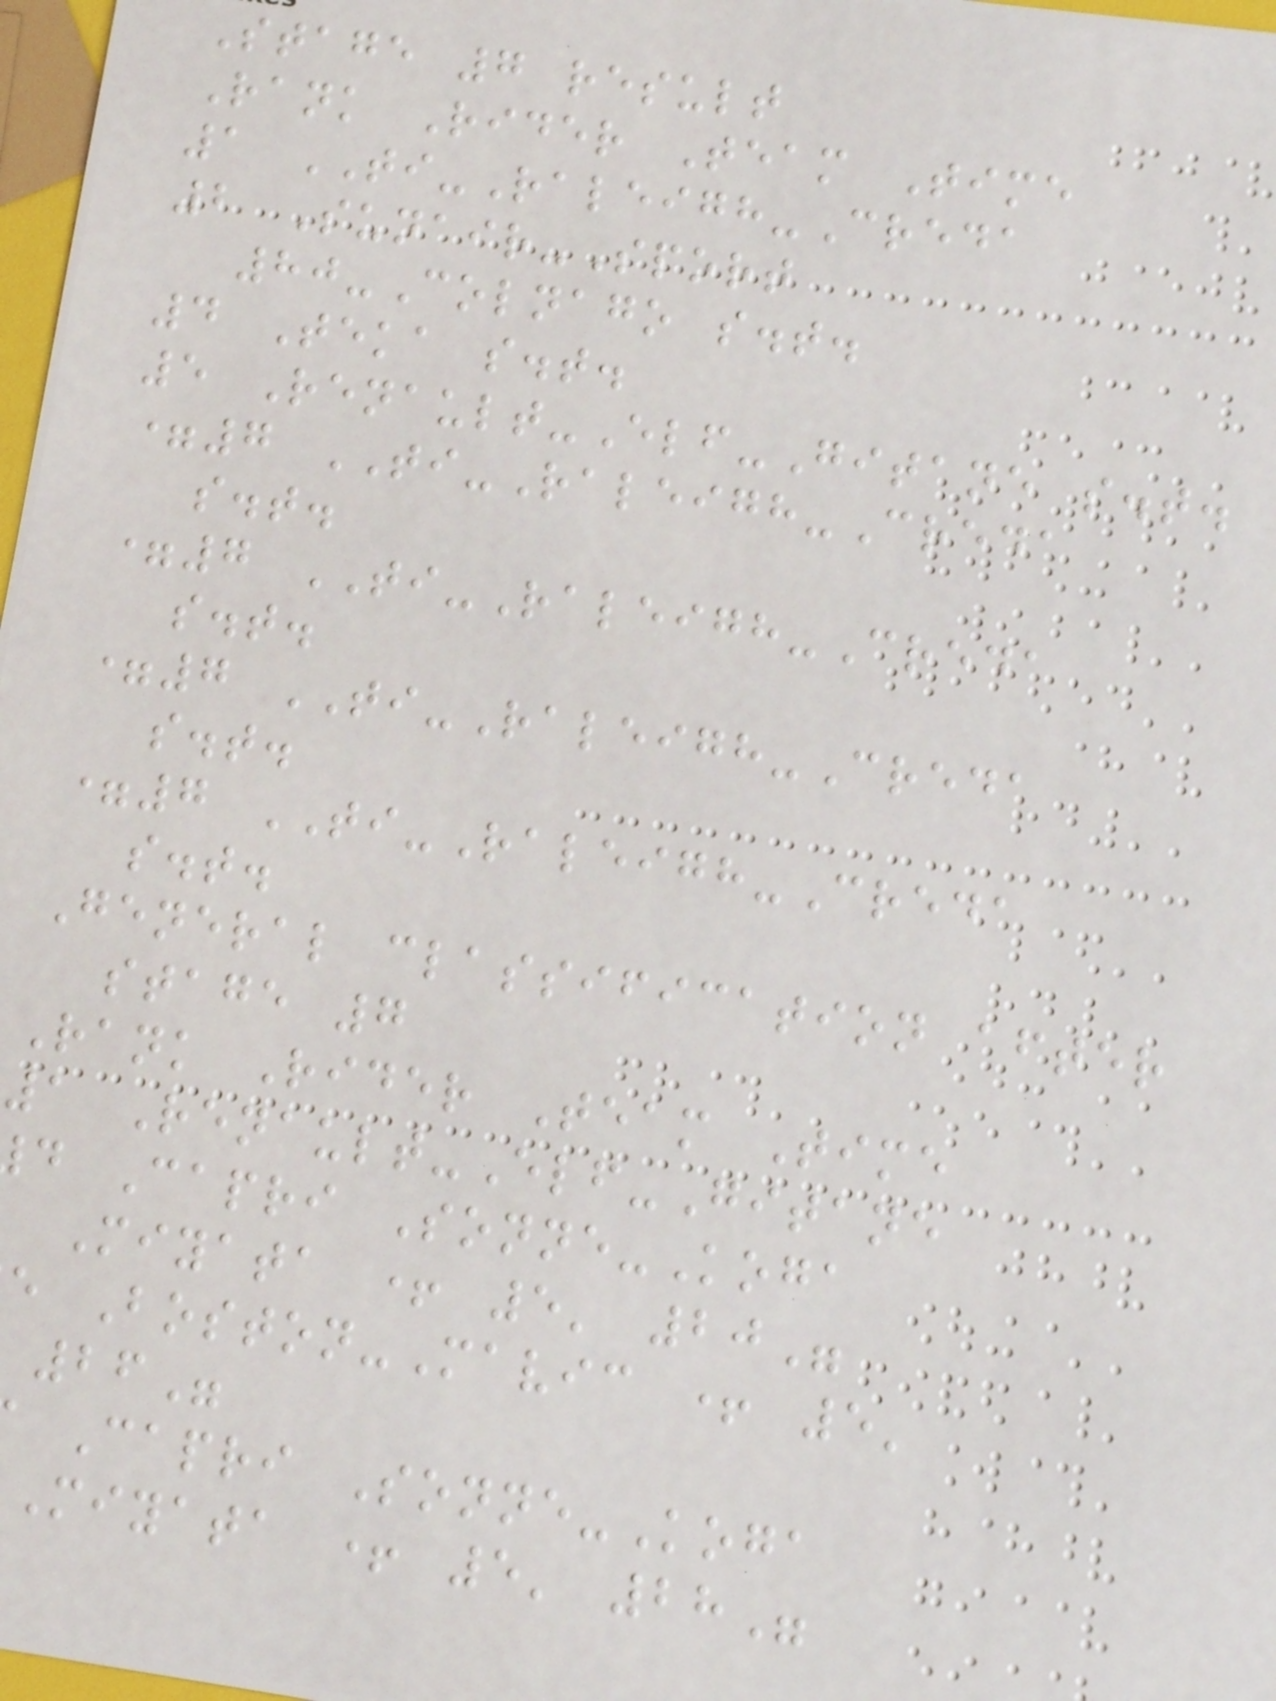Stage 7 result
Rank Rider Team Time
1 TI-Raleigh-Creda
2 Sunair-Sport
80-Colnago s.t.
4 Teka s.t.
5 Renault-Elf-Gitane s.t.
=7 TI-Raleigh-Creda
s.t.
=7 TI-Raleigh-Creda
s.t.
=7 TI-Raleigh-Creda
s.t.
=7 TI-Raleigh-Creda
s.t.
General classification after
stage 7
Rank Rider Team Time
1 Renault-Elf-Gitane
d Capri Sonne-Koga
Miyata + 5' 20"
e Boston-Mavic + 5'
26"
Capri Sonne-Koga
Miyata + 5' 28"
